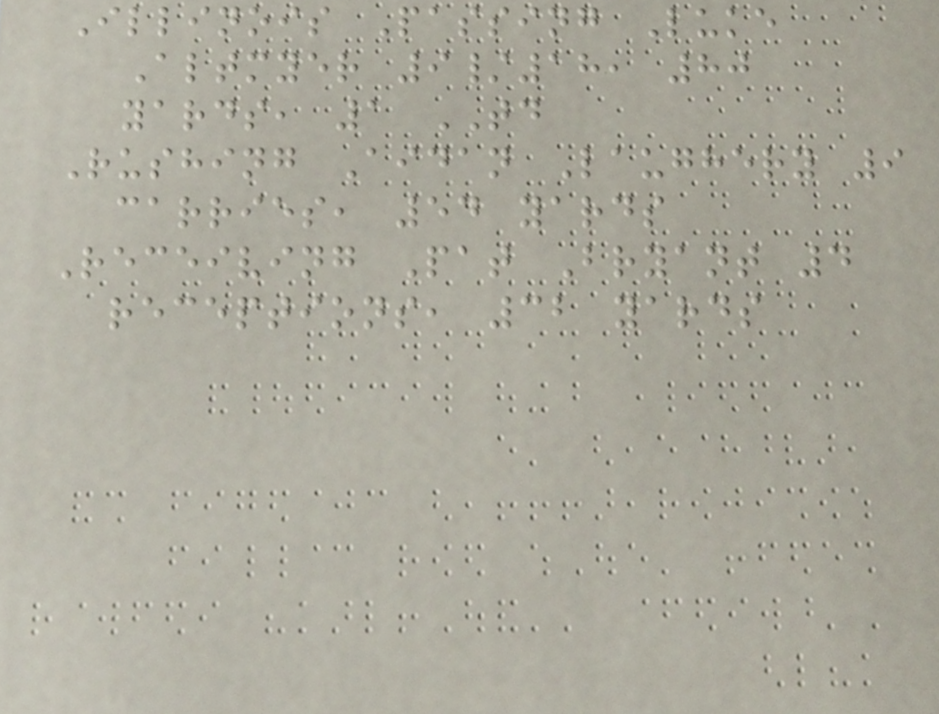Illinois Passing Luke
Altmyer 9/18, 80
yards, 1 TD
Rushing Aidan Laughery 9
carries, 54 yards
Receiving Pat Bryant 4
receptions, 32 yards
